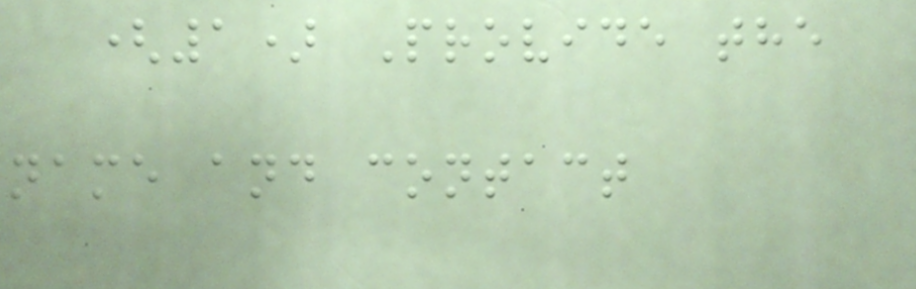(1) Provide the
name and contact
